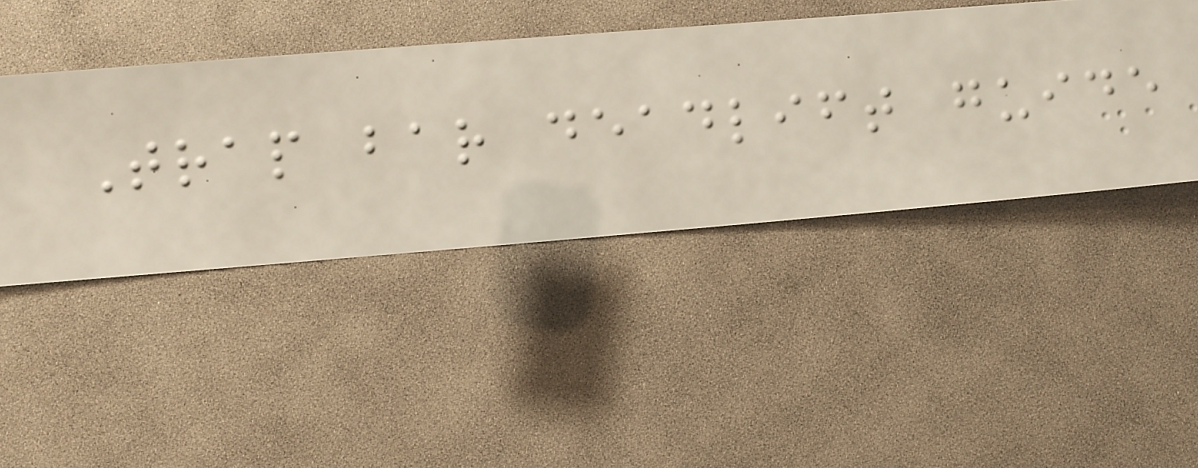Trap bar deadlift guide
